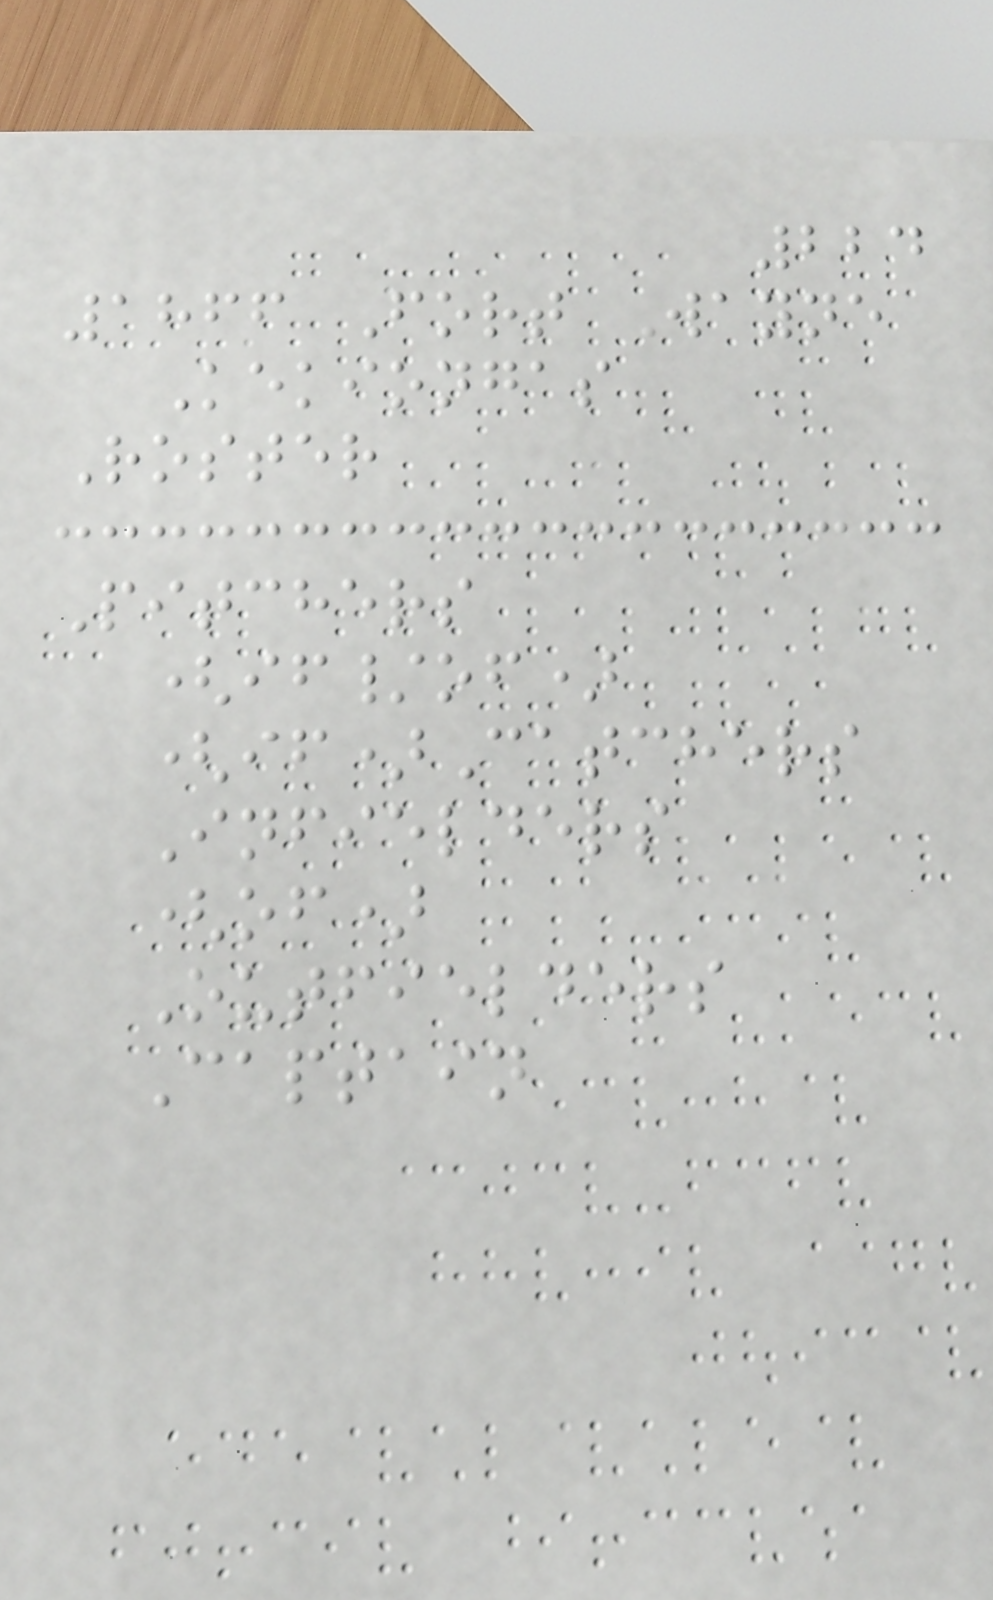224
1866 Fort Wayne
Kekiongas
Roster
Pitchers
(if/of)
(if)Catchers
Infielders
(of)
Outfielders
Captain
